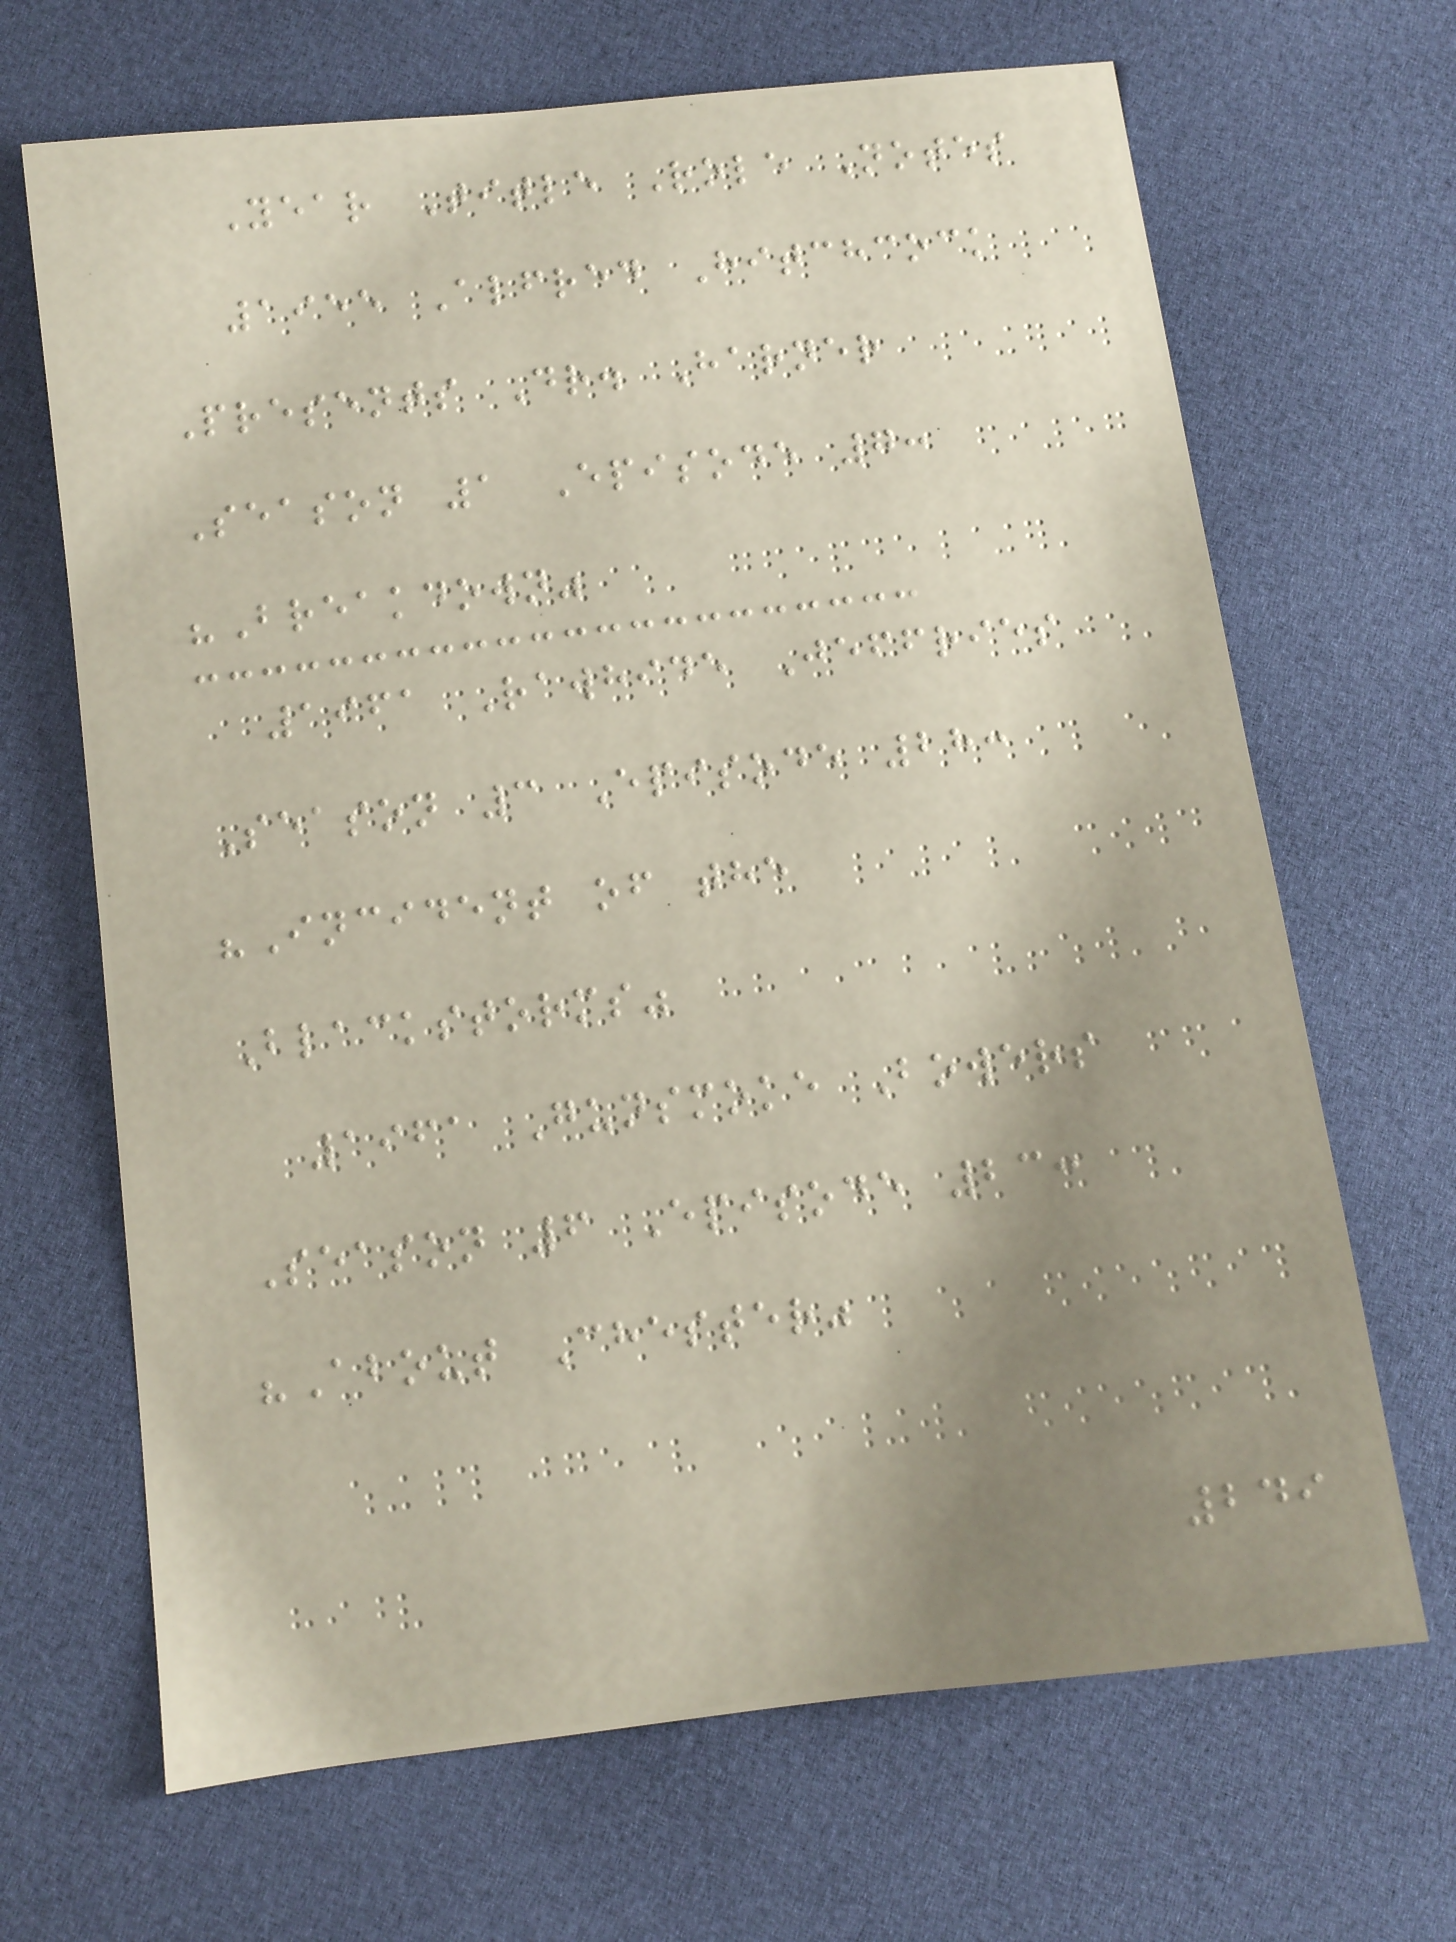Year Title Role Notes
1955 Alfred Hitchcock
Presents Dr. Harner
Season 1 Episode 7:
"Breakdown"
1961 Rawhide Jeffries
Season 3 Episode 28:
"Incident of the
Blackstorms"
1961 Gunsmoke Bowers
Season 6 Episode 23:
"About Chester"
249
